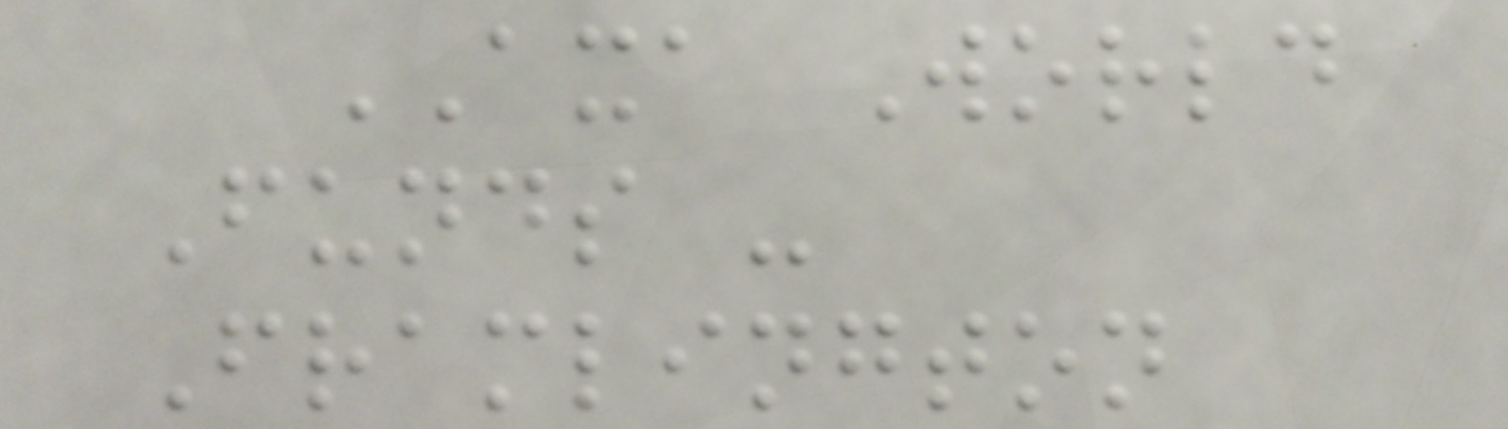AXA World
Funds -
Framlington
